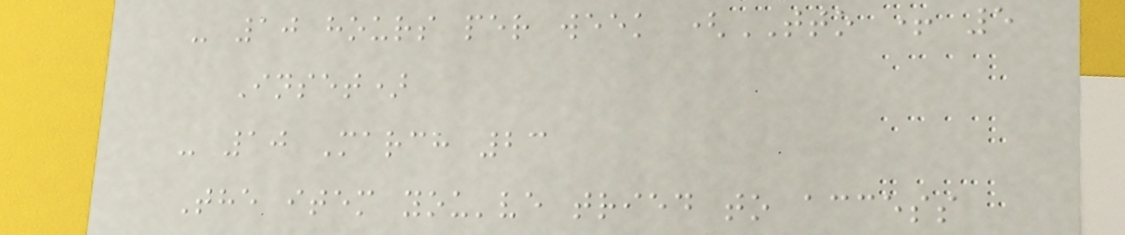- 10 hours per week (TTO + 5
Inset)
- 10 March 23
The item you've tried to access
